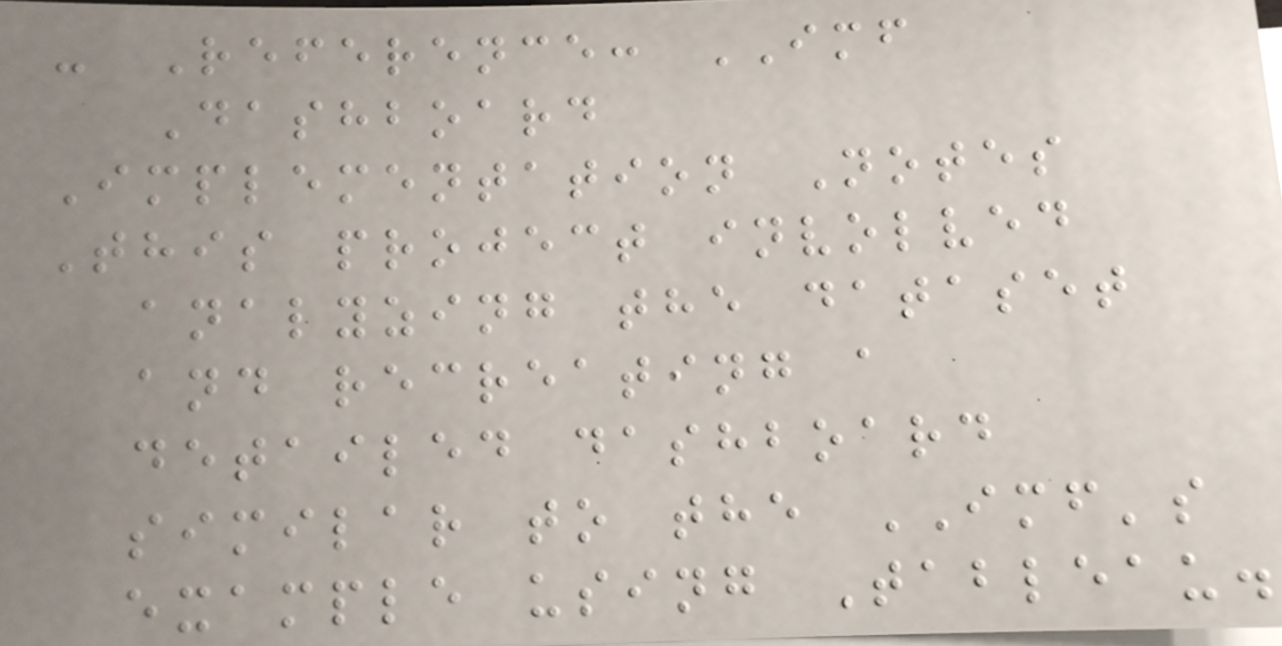- Reference: IMF
Dashboard
Implementation Notes
This project involved
analyzing the dataset
and recreating a
detailed dashboard
similar to the IMF's
example using Tableau.
